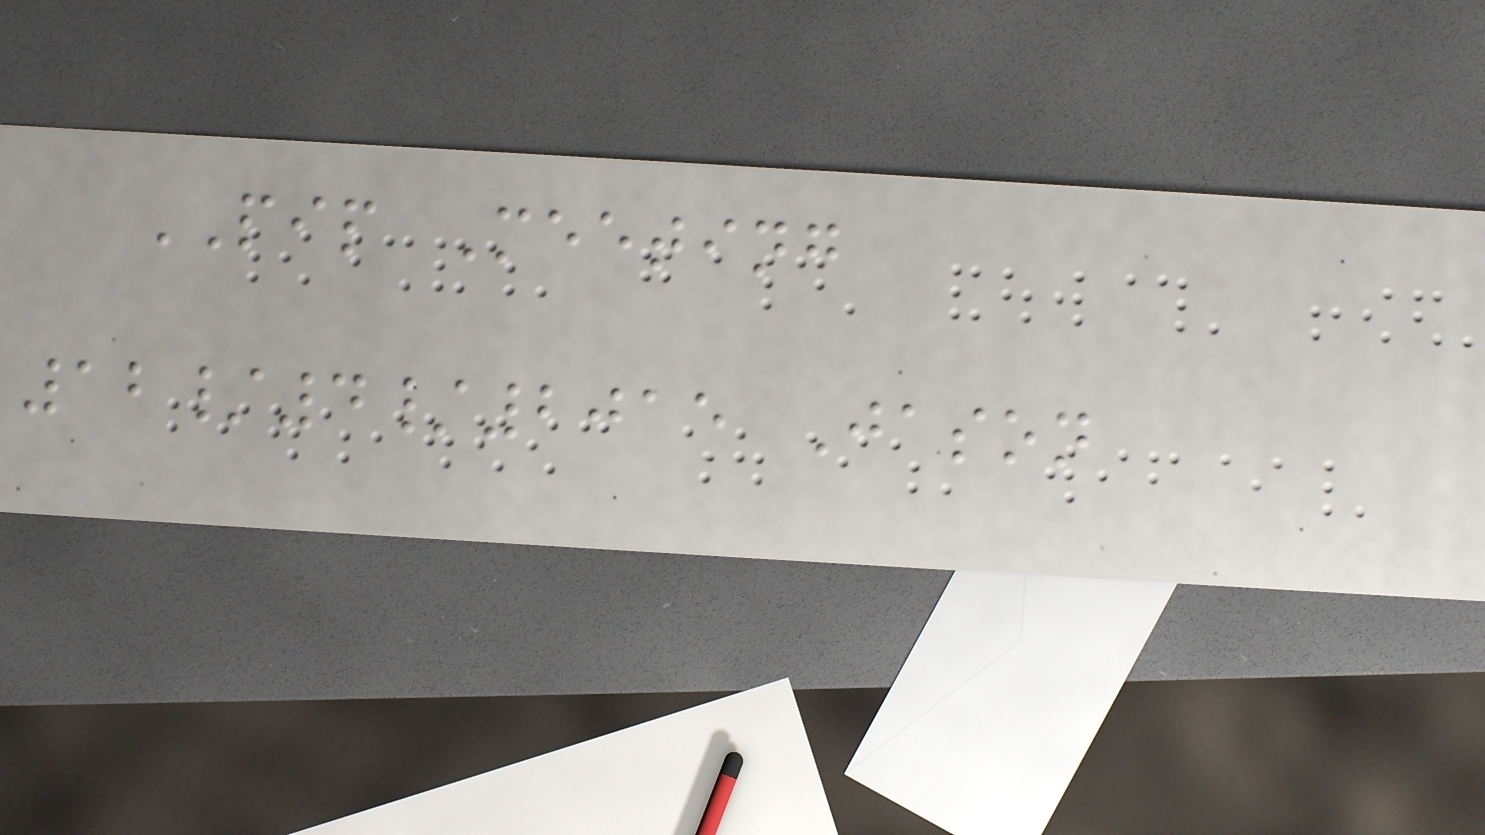PIP Meeting
12/4/2015 Jason
